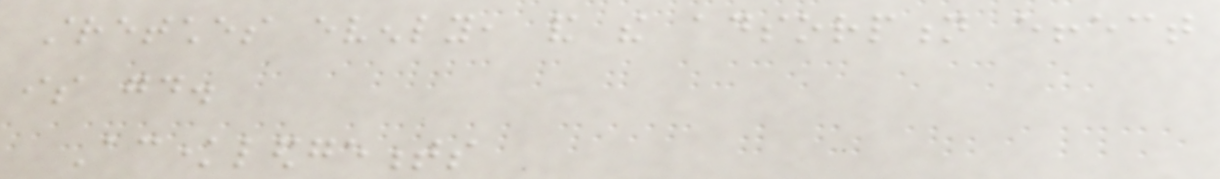stretches evenly, and the adsorption effect
is good.
Acknowledgements
